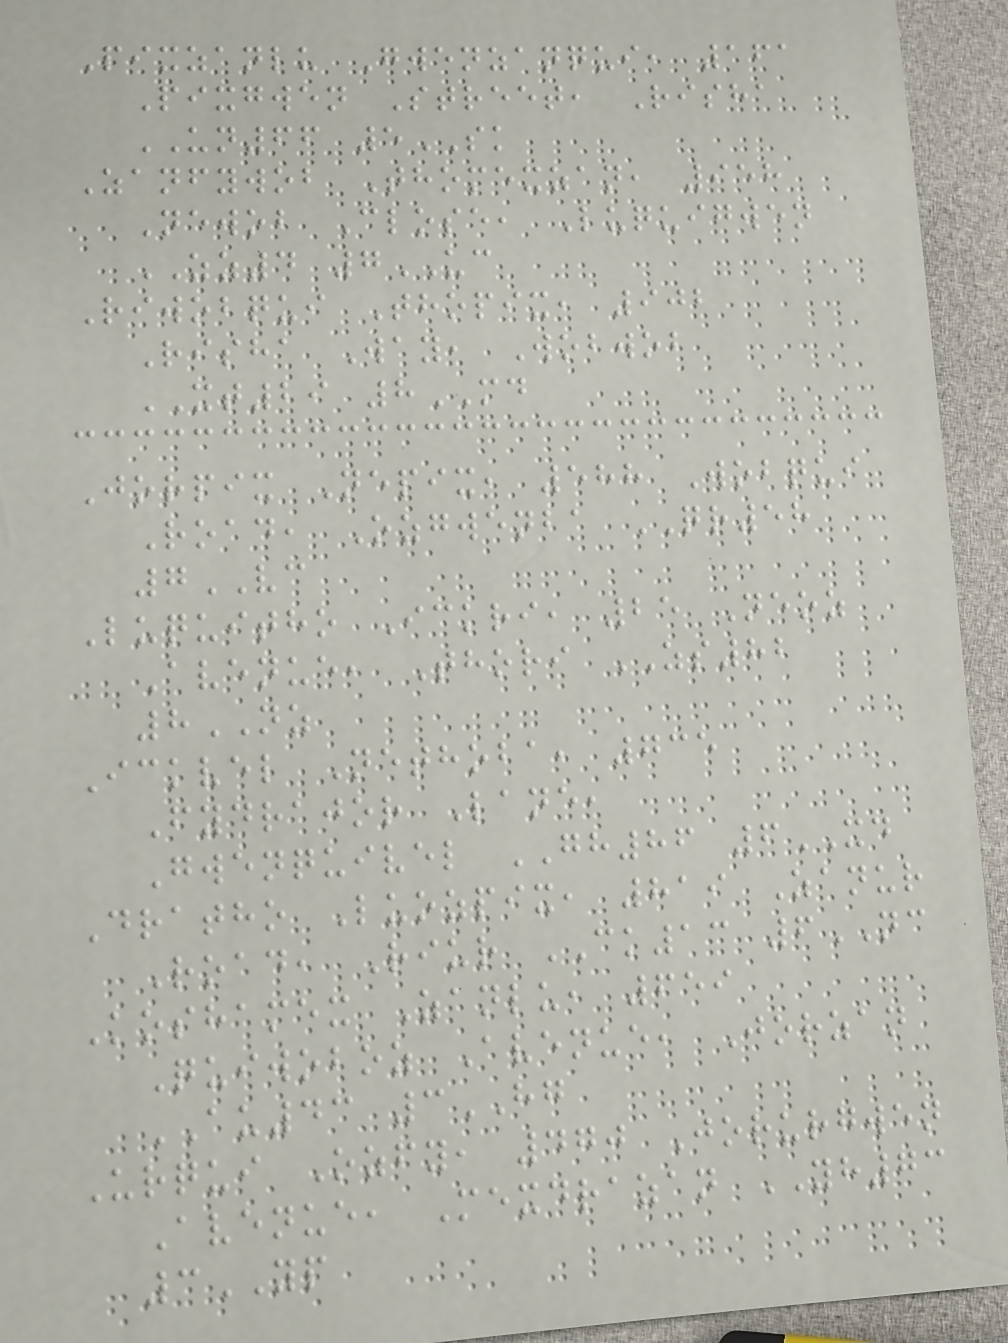Pixzanlu Gwenzanqui, 161
Pixgwen Street, Risha
UN66 5SK
Zanfywob Thomexzan, 958
Newob Close, Luquigwen
ZZ4 7UC
Riwobqui Thopix, 902
Risha Way, Wobwob
XT29 8MD
Jorpix Nepix, 588 Wobqui
Road, Ozgwenba QR58
7VC
Luquitho Ickri, 25 Neoz
Avenue, Thori ZS82
8NZ
Ickvel Nethoba, 735
Fydrajor Lane,
Gwenquivel GH86 6XD
Dratho Luozpix, 819 Zanur
Road, Riur CK13 6NC
Koshamex Zanlu, 659
Quiwoboz Avenue, Jorzan
AU43 3HG
Urqui Ozfy, 470 Jorurgwen
Avenue, Mexdrazan YH73
3YP
